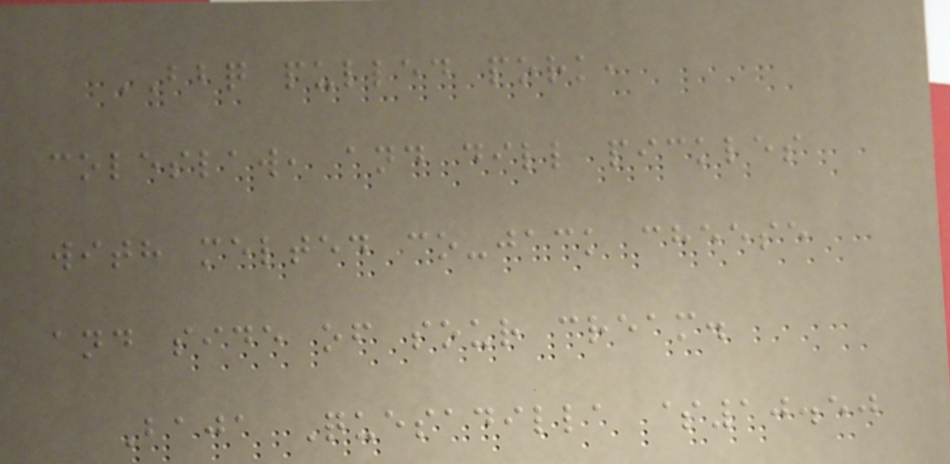BBQ pulled pork,
coleslaw, and dill pickles
with melted co-jack cheese
and side of sour cream.
Baja Quesadilla $10.50
